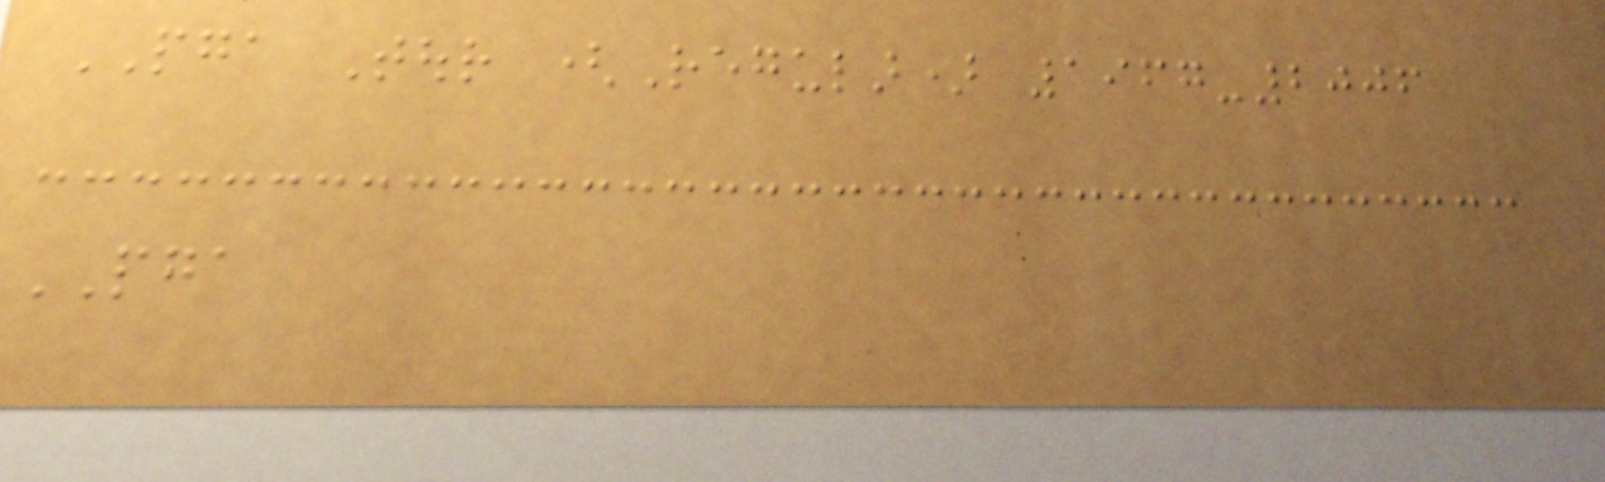PGA Tour (Regular) 1967-2006
PGA
